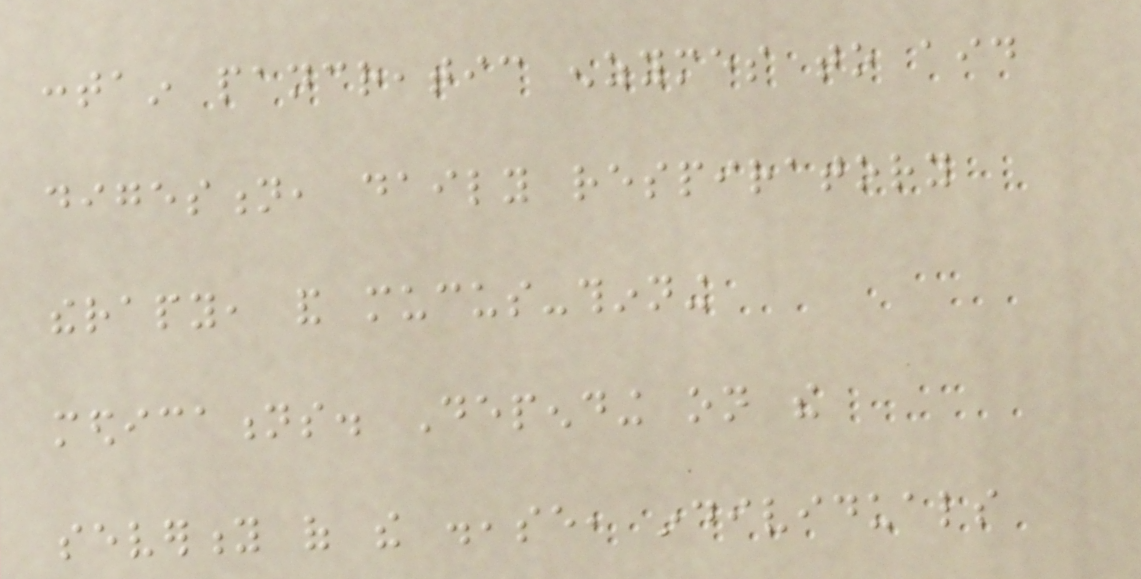contain pancreatic enzymes to aid
digestion, daily respiratory
therapy, and mucus-thinning
medications. Depending on the
severity of the disease, individuals
